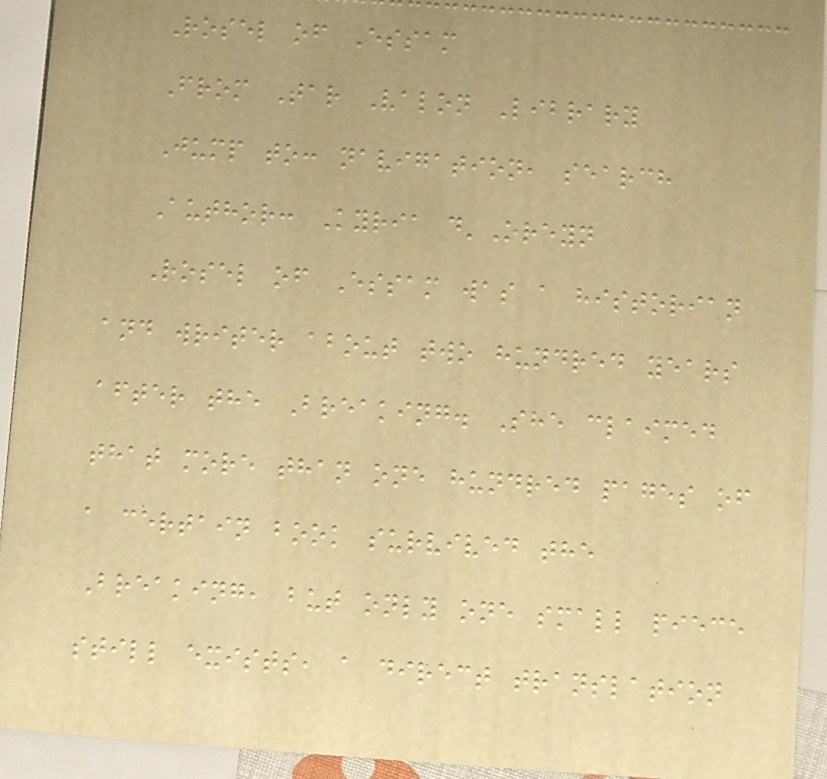Rosel of Essam
From Tar Valon Library
Jump to: navigation, search
Author: Kyria d'Oreyn
Rosel of Essam was a historian
and writer about two hundred years
after the Breaking. She claimed
that more than one hundred pages of
a certain book survived the
Breaking, but only one small piece
still exists, a direct translation
